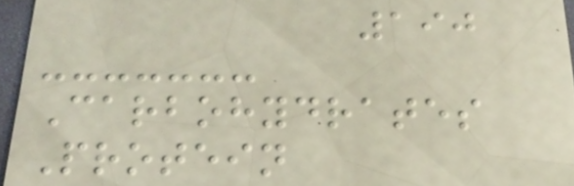190
Carbohydrates
Protein
